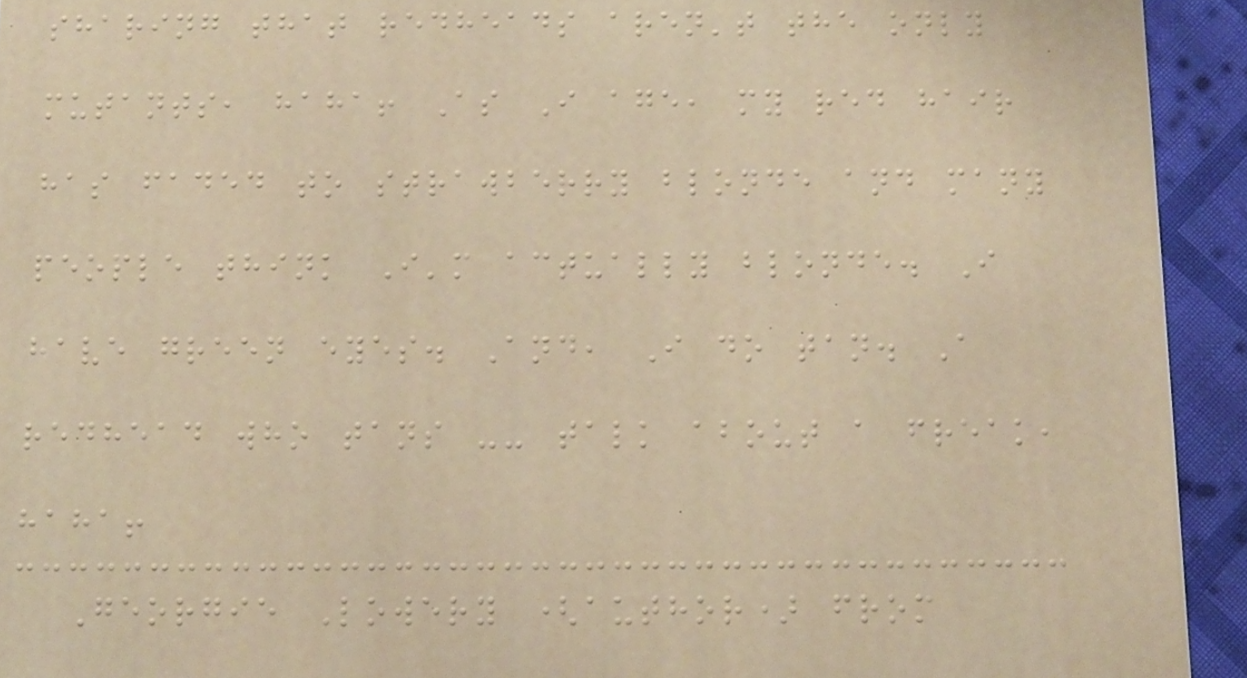sharing that redheads aren't the only
mutants, haha! As I age, my red hair
has faded to strawberry blonde and many
people think I'm actually blonde. I
have green eyes. And, I do tan. A
redhead who tans -- talk about a freak,
haha!
Georgie Lowery (author) from
